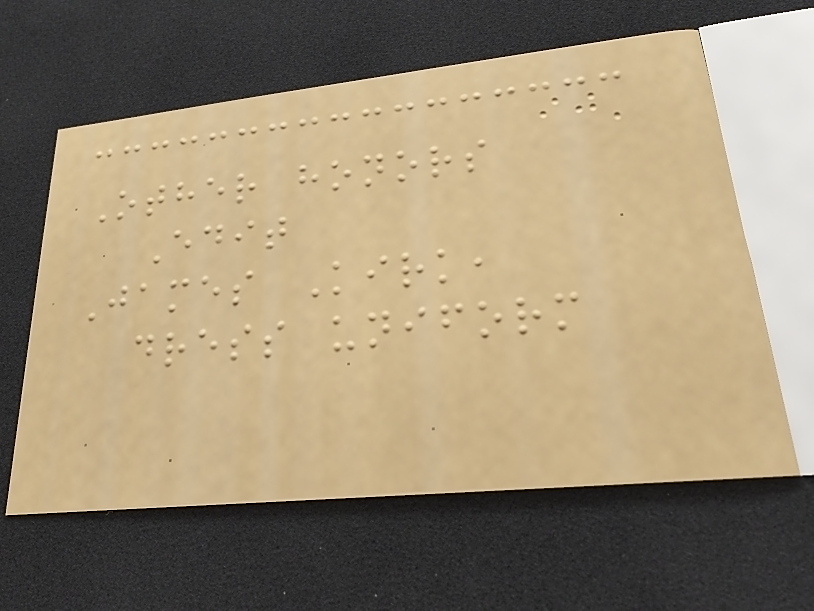Other honors
Edit
James Kirk,
dress uniform
